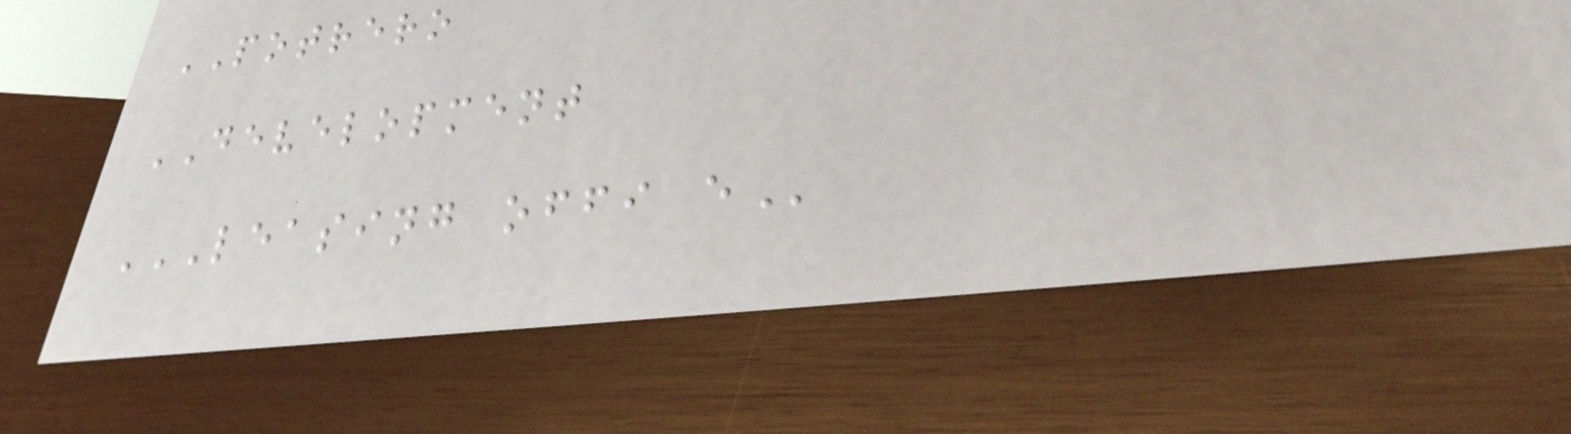POTRERO
DEVELOPMENT
LEASING OFFI E
